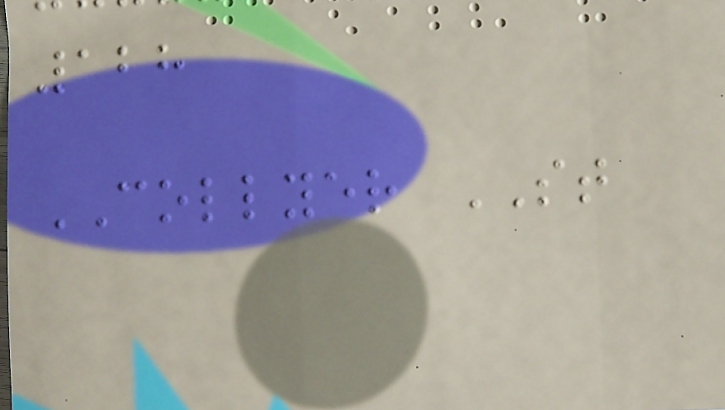128
COLLYER ST
